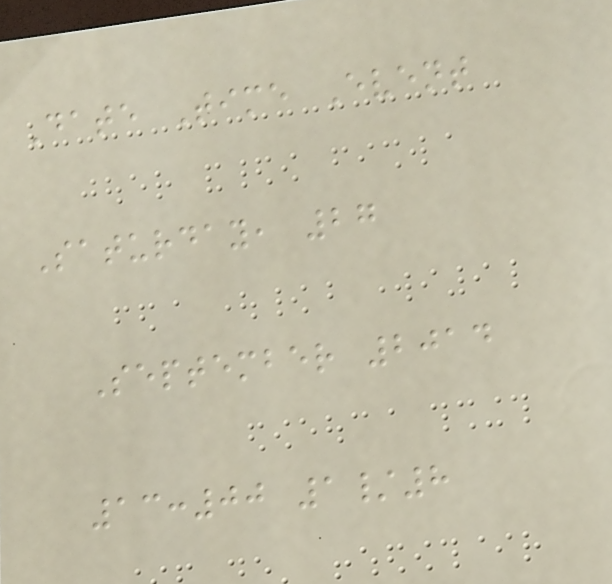Date Time Event
Saturday, 27
September 2014
13:00 1/8
